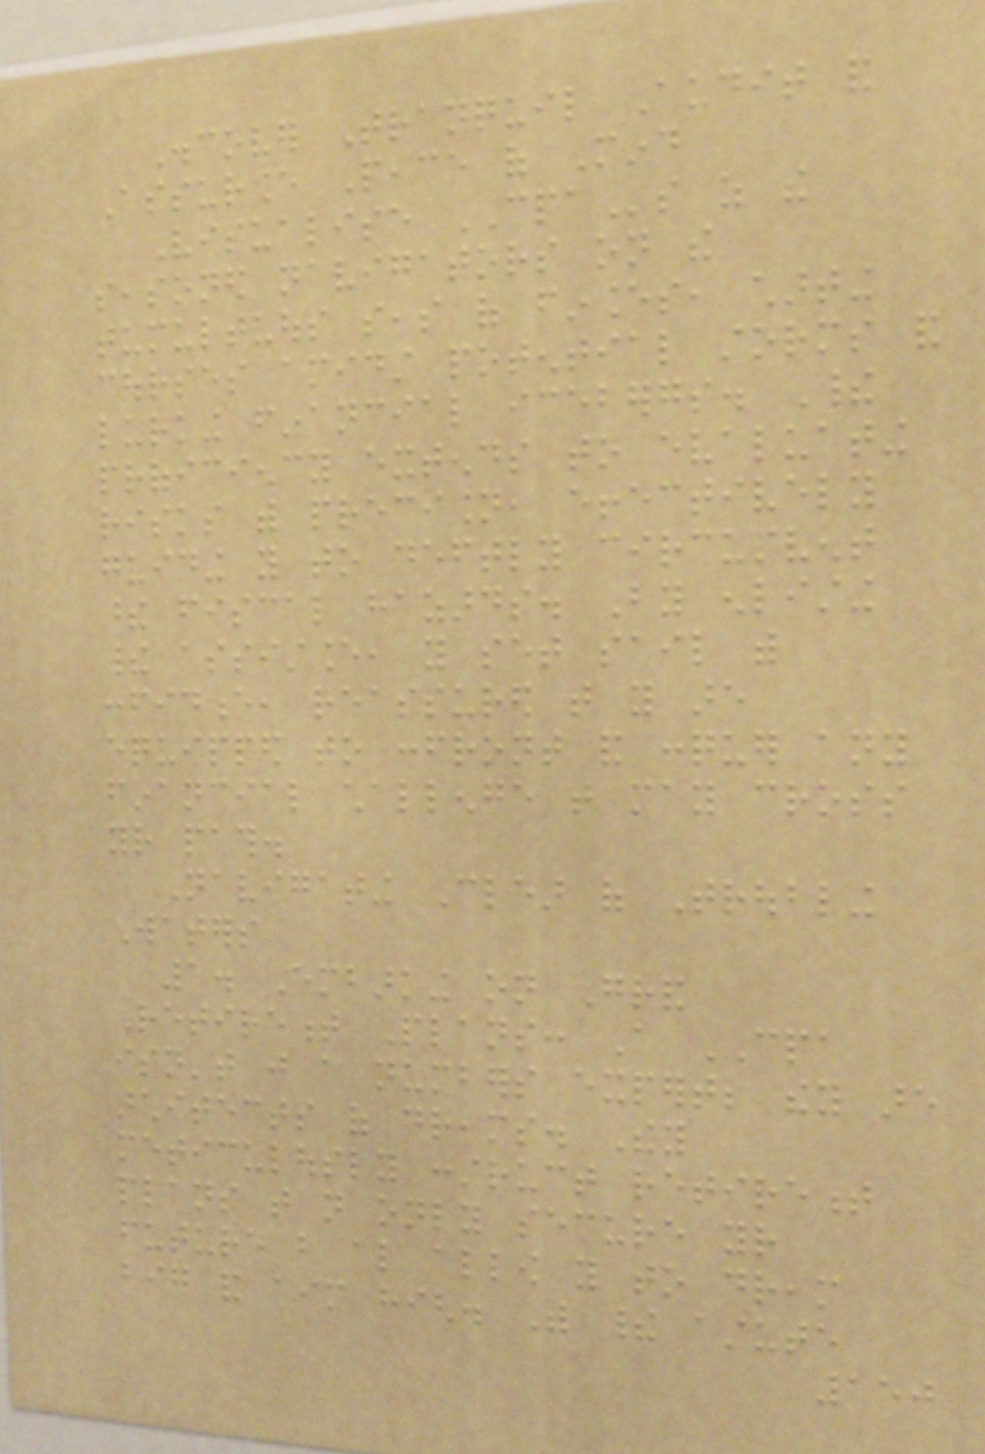Discover Tranquil Audit and
Assurance Peace of Mind
Visualise CPAs as the
seasoned navigators on the
tumultuous seas of finances, charting
courses amidst potential storms and
lurking financial icebergs. Their
proficiency extends to evaluating
risks with precision, effectively
guiding you to deftly circumvent
these fiscal hazards. By enlisting
their assistance, you set sail with
confidence, reassured that you are
equipped to confront and conquer any
financial challenge that may cross
your path.
Navigating Clear of Troubling
Waters
1. Embarking on Grand
Retirement Plans: A CPA
isn't just a numbers expert; they are
architects of dreams. They
meticulously construct retirement
plans that not only secure your
future but also allow you to dream
big and aim high. With their astute
150
